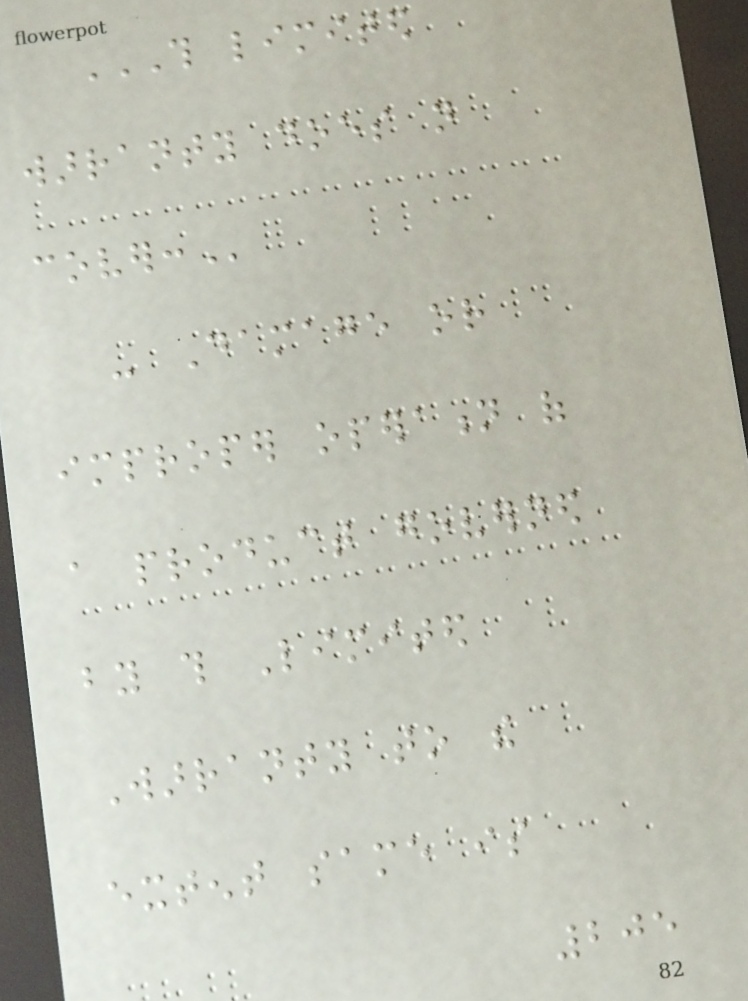THIS LIMITED
WARRANTY DOES NOT
COVER:
- Damage or
improper operation of
a product governed
by this Limited
Warranty to the
extent same is
205
